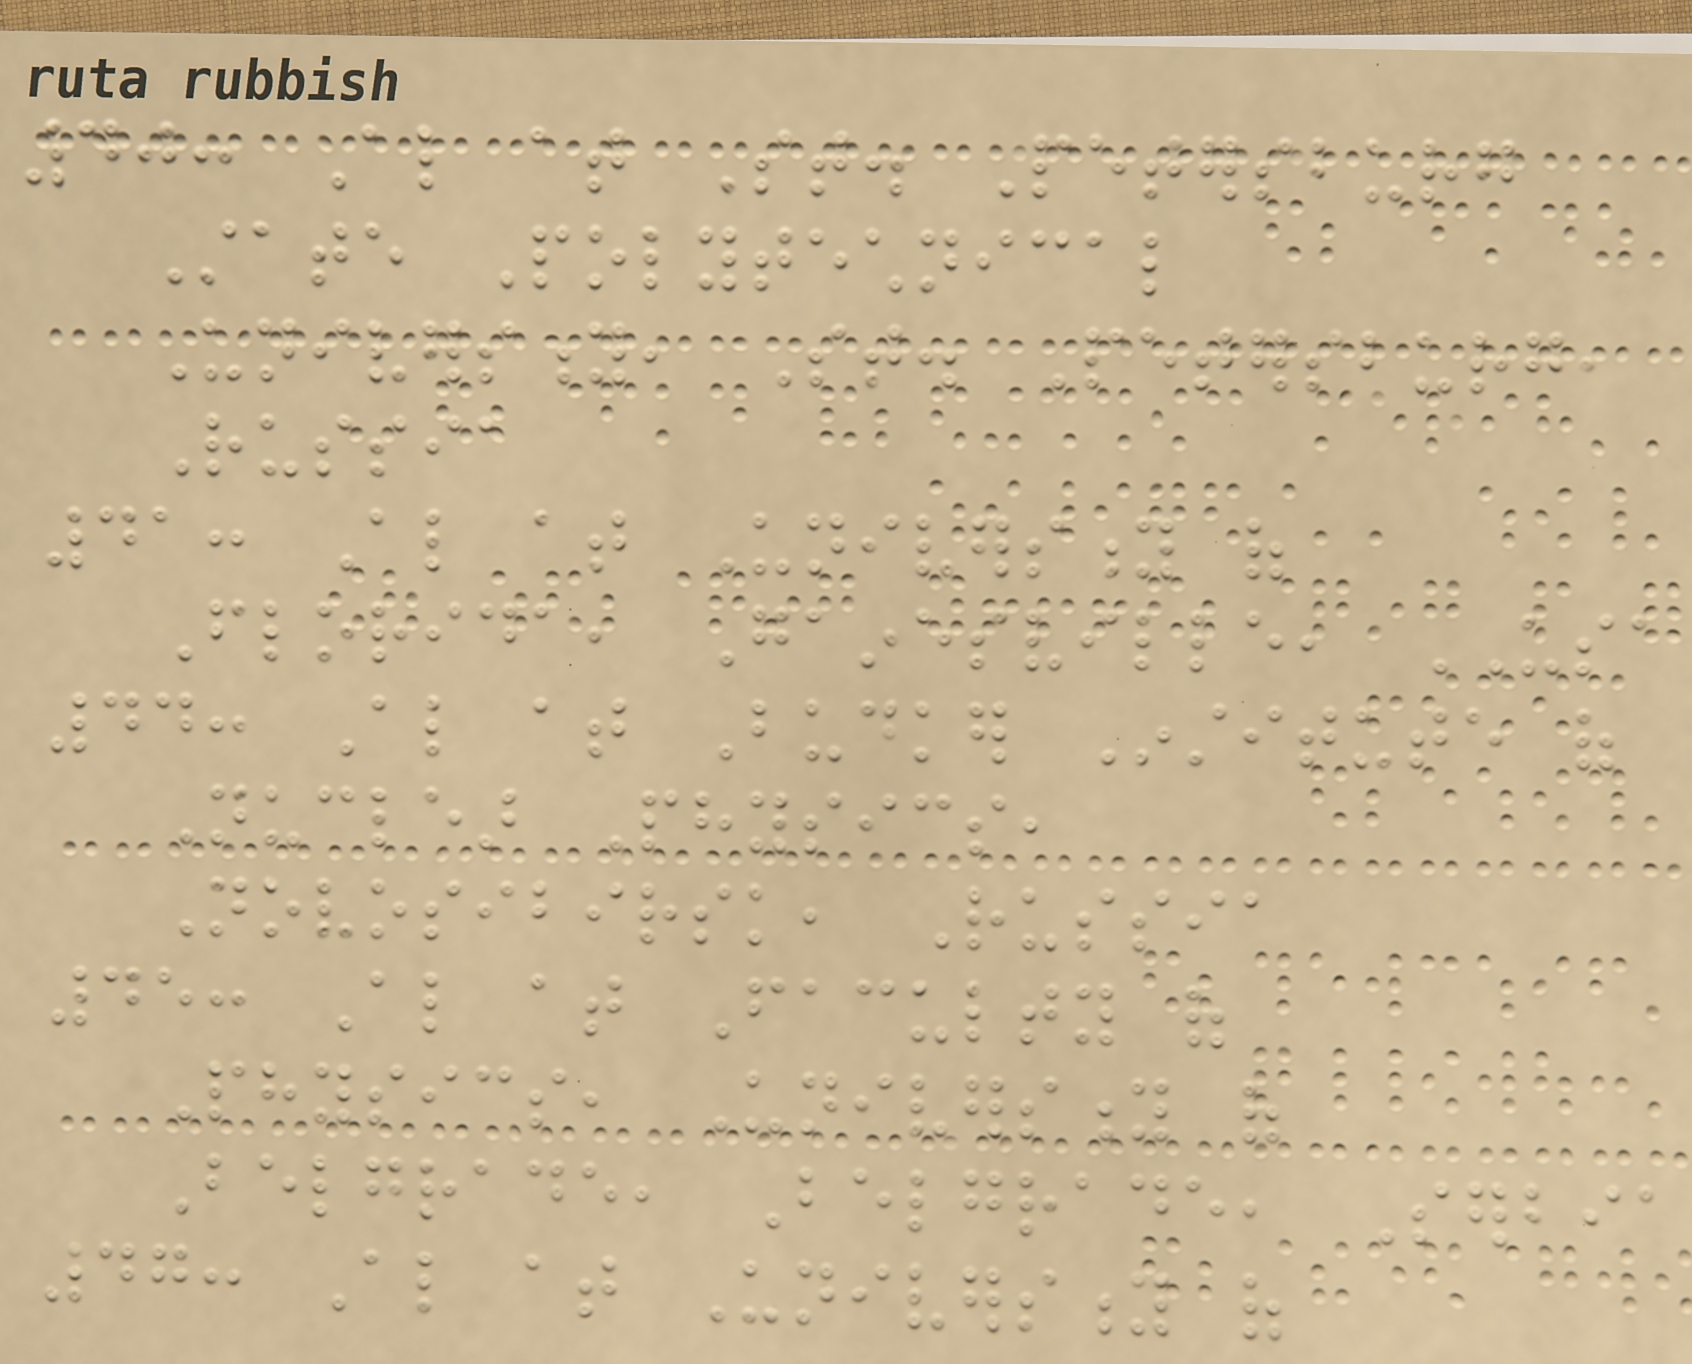40: Also at St. Petersburg
State Polytechnical
University, St. Petersburg,
Russia
41: Also at University of
Florida, Gainesville, USA
44: Also at Budker Institute of
Nuclear Physics,
Novosibirsk, Russia
45: Also at Faculty of
Physics, University of
Belgrade, Belgrade, Serbia
47: Also at University of
